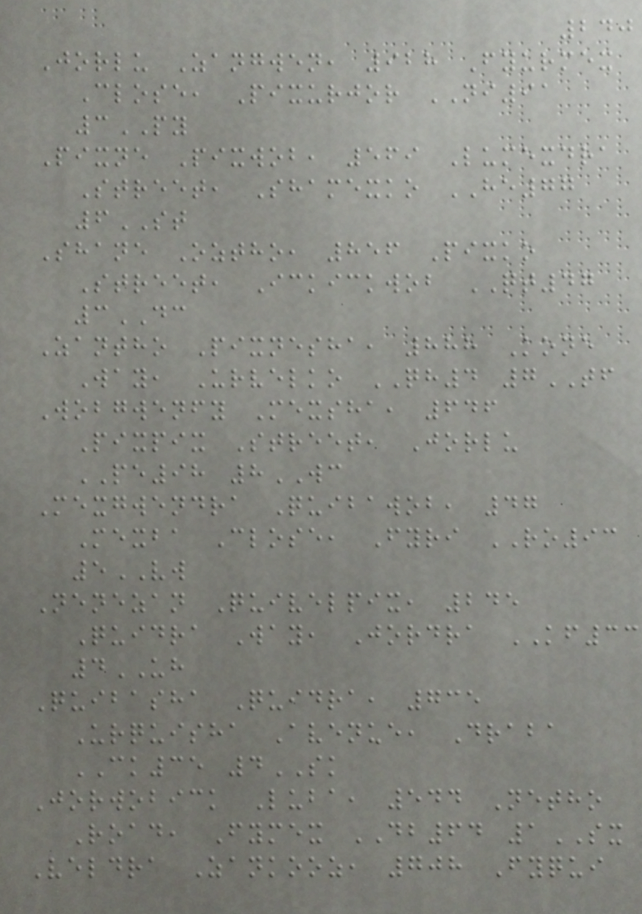240
Jorlu Zangwen, 928 Fyurmex
Close, Pixurjor NI91
3PY
Pixne Pixwob, 569 Lumexdra
Street, Shamexko HE77
6ST
Shane Oztho, 856 Pixko
Street, Ickickwob QT47
3DC
Zantho Pixnesha, 888 Kone
Way, Urvelko QH4 7TF
Wobgwenfy Mexsha, 646
Pixpix Street, Jorlu
PE98 8WC
Mexgwendra Quibawob, 47
Mexba Close, Fyri RO93
5VW
Nenezan Quivelpix, 245
Quidra Way, Jordra KF33
4UH
Quibasha Quidra, 735
Urquisha Avenue, Draba
CK35 4SK
Jorwobick Luba, 544 Netho
Road, Fymex DB64 1SX
Veldra Zankooz, 708 Fyqui
